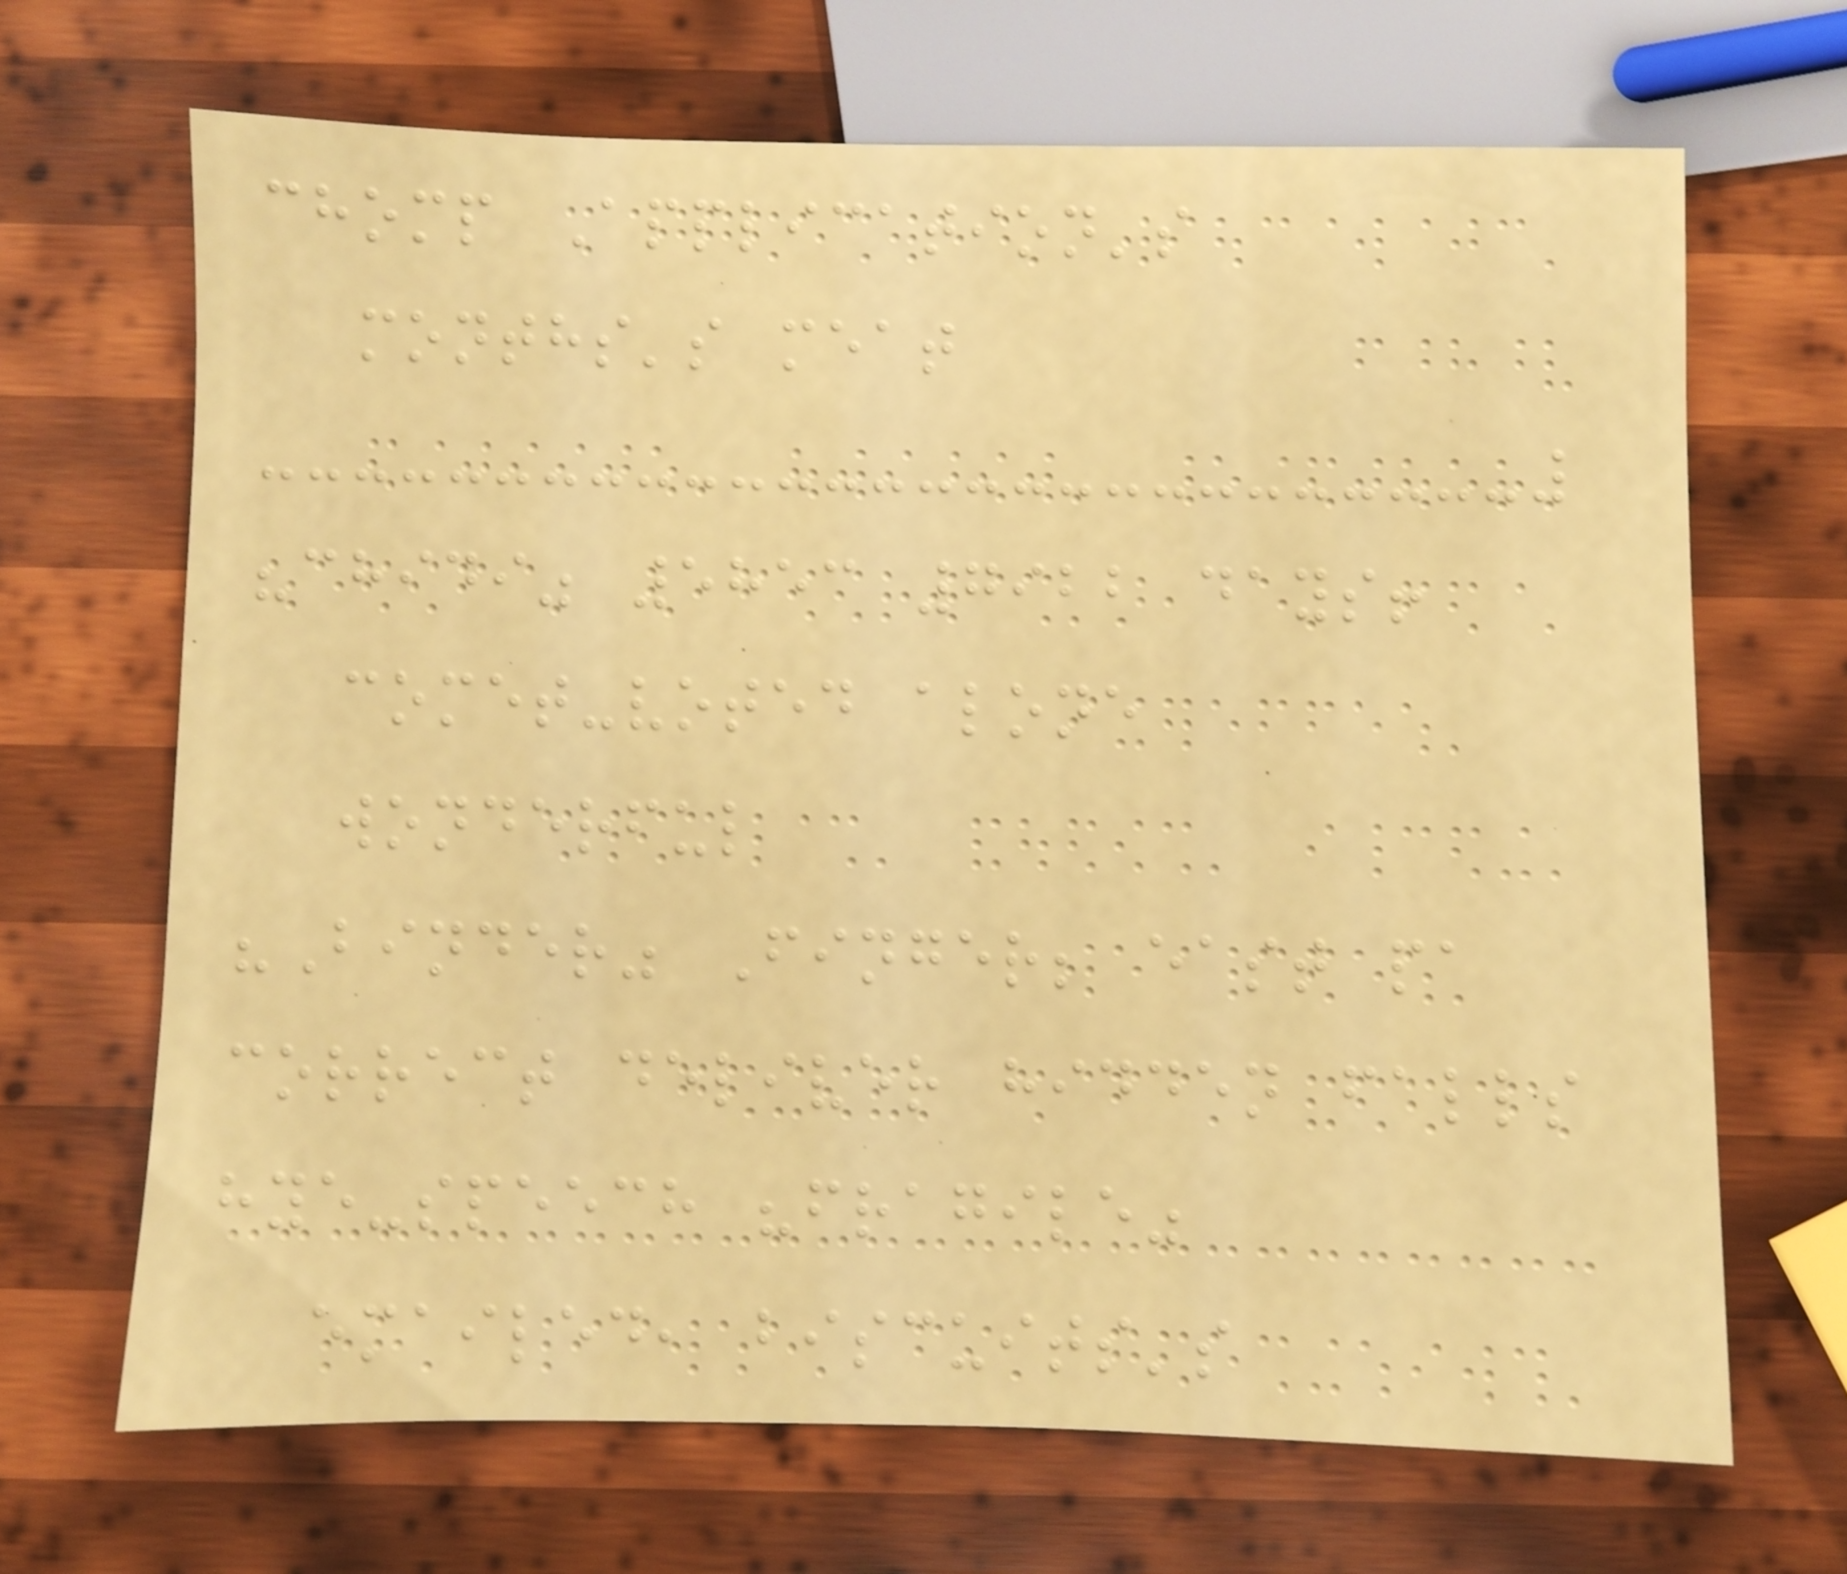chomp Application's
months's meat
"chidi" 5853 7922 days!
comet-voted alone
wonderful
"Binder" Finger; east pa
correct deliver hidden falls
hye-speech "fragile"
emailed, biscuits's
